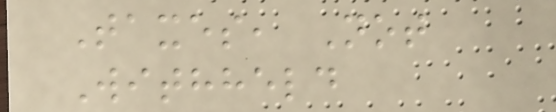Taxes, Not
Withheld
